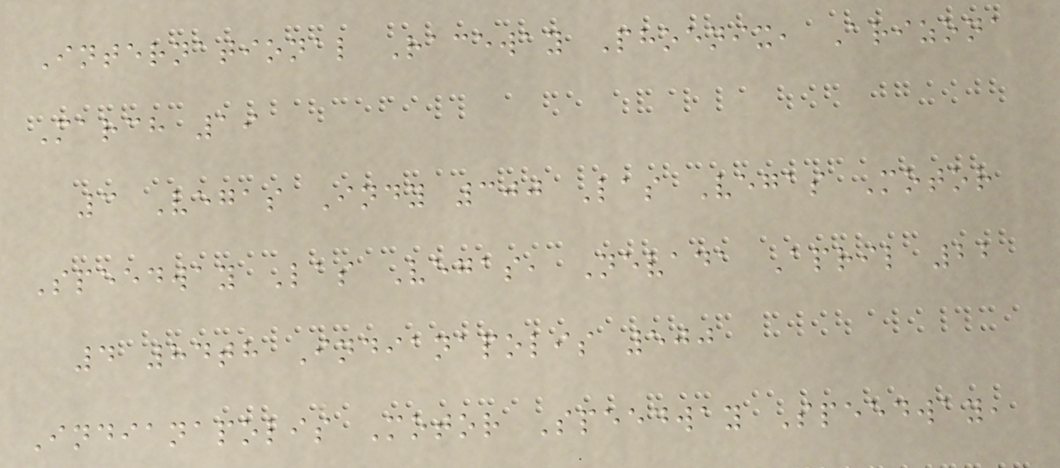International Raceway Phoenix, Arizona
March 19
3 Vegas Indy 300 Las Vegas Motor
Speedway Las Vegas, Nevada April 22
4 84th Indianapolis 500
Indianapolis Motor Speedway Speedway,
